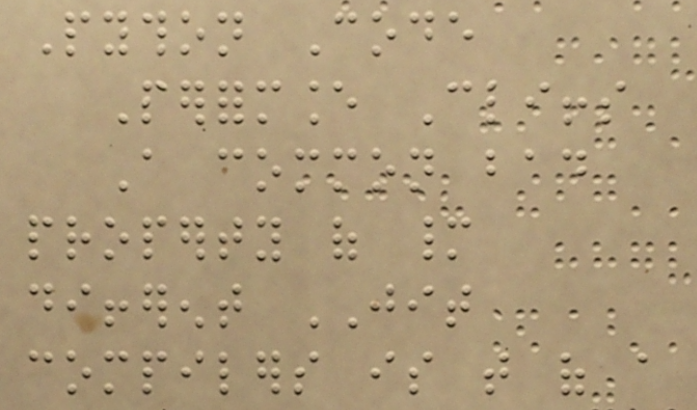Python Code
Performance Cliffs
A common bad
property of many
different JIT
compilers is that of a
